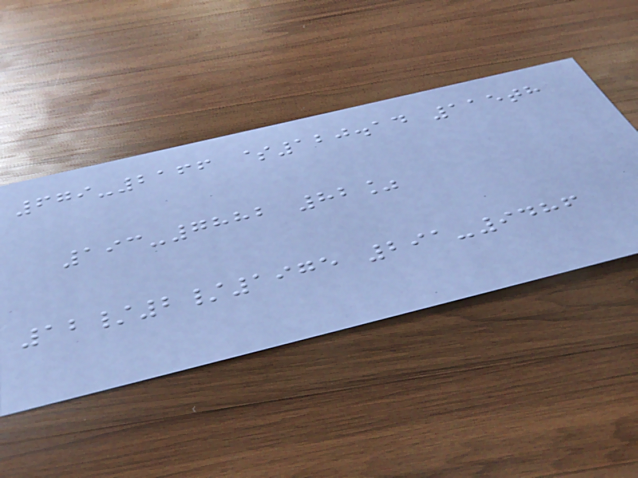679-2166 $120.14 115th
193-7882 82%
12/2/1975 291-9486
